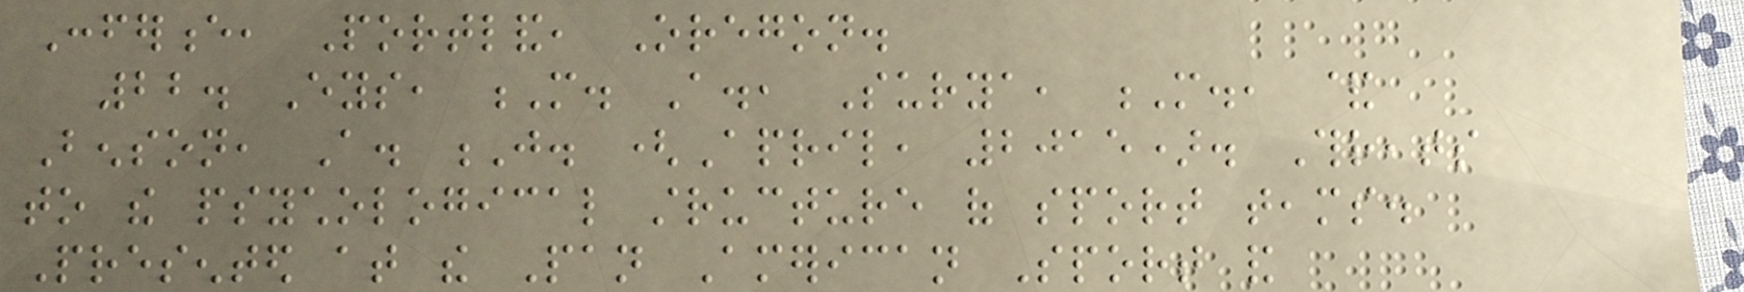Conference, Portland, Oregon.
22. Eys, M. A., Surya, M., &
Benson, A. J. (April, 2015). Threats
to the psychological structure of sport teams.
Presented at the Pan American Sport and
